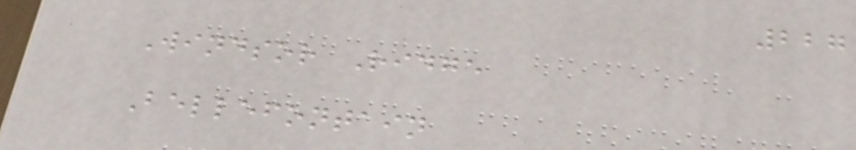227
Windsor Ridge
Bellefontain
